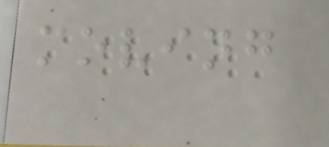moving
